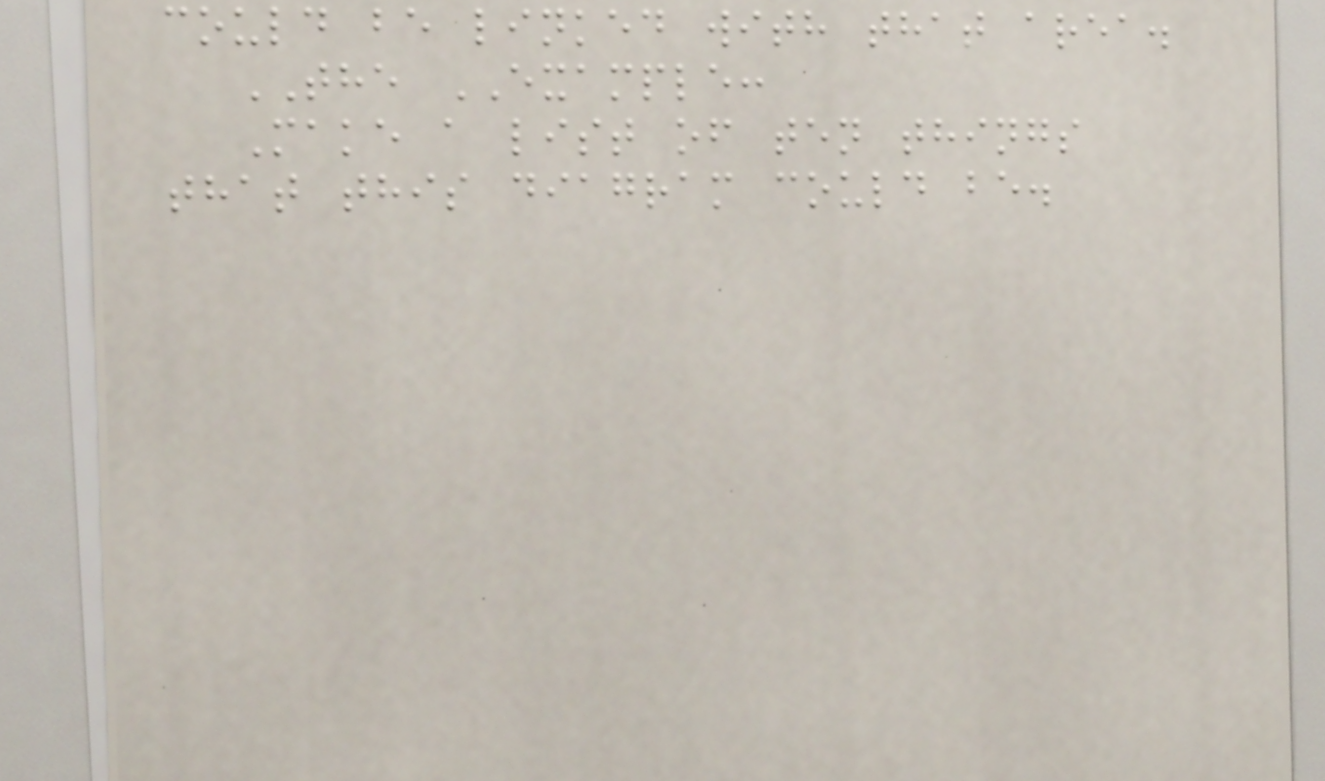could be linked with that area.
THE EXAMPLE:
Make a list of ten things
that this diagram could be.
